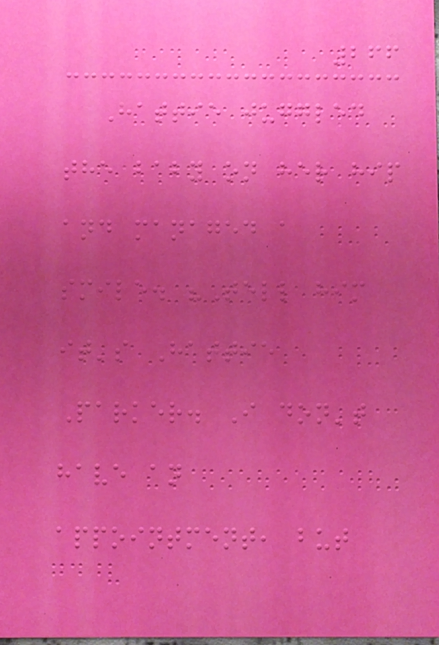266
Hattie juggled
the baby on her hip
and managed a
smile. "Tell him
it's Hattie
Parker. I don't
have an
appointment, but
